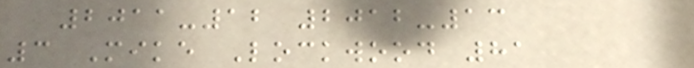2011-12 2012-13
3 Mike Lockwood 81
